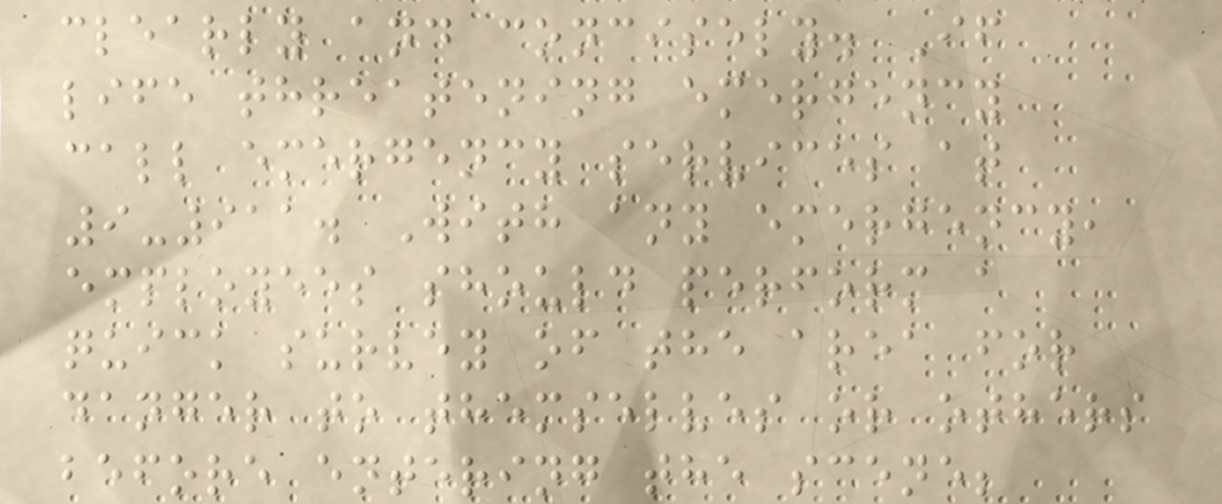clearly and concisely. If
life threatening emergency
call emergency services at
9-911. With any emergency,
employees should perform a
quick survey of the area for
danger to themselves or others
before entering the scene;
